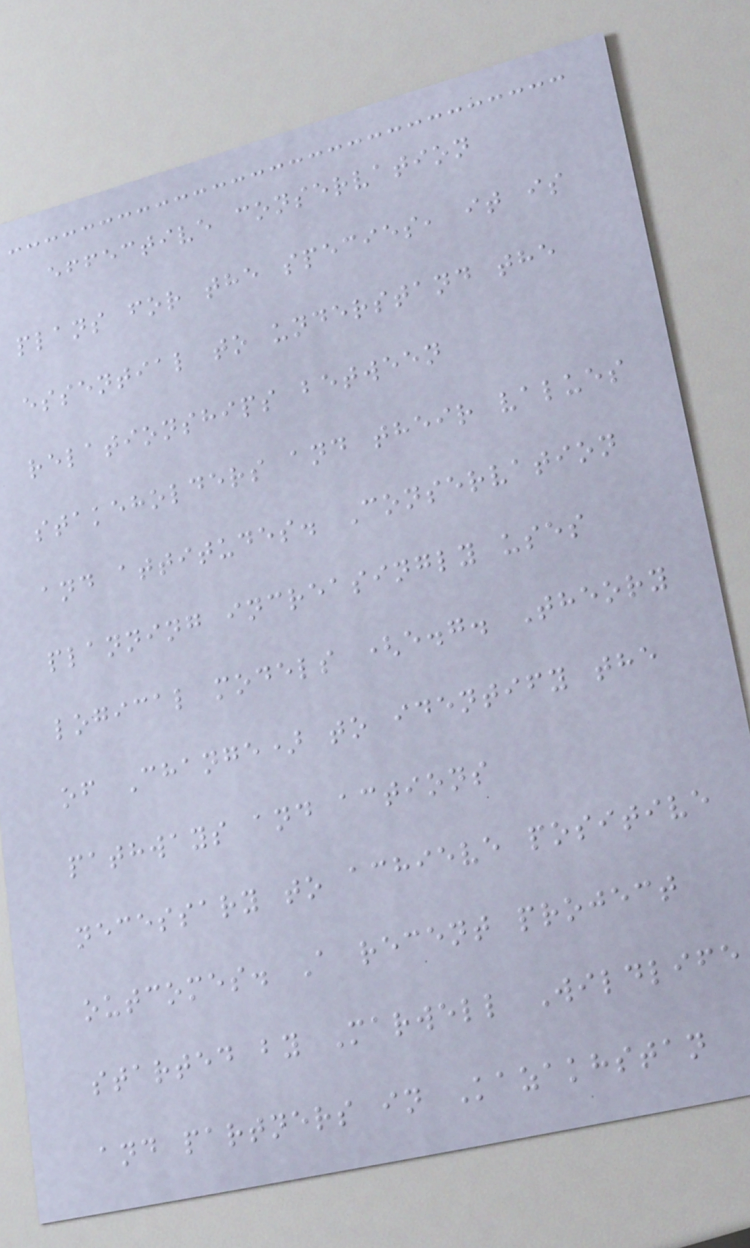effective conservation
plans for the species, it is
essential to understand the
relationships between
stakeholders and their values
and attitudes. Conservation
planning increasingly uses
logical models (e.g. Theory
of Change) to identify the
pathways and actions
necessary to achieve positive
outcomes. A recent project
started by Marwell Wildlife
and partners in Kazakhstan
